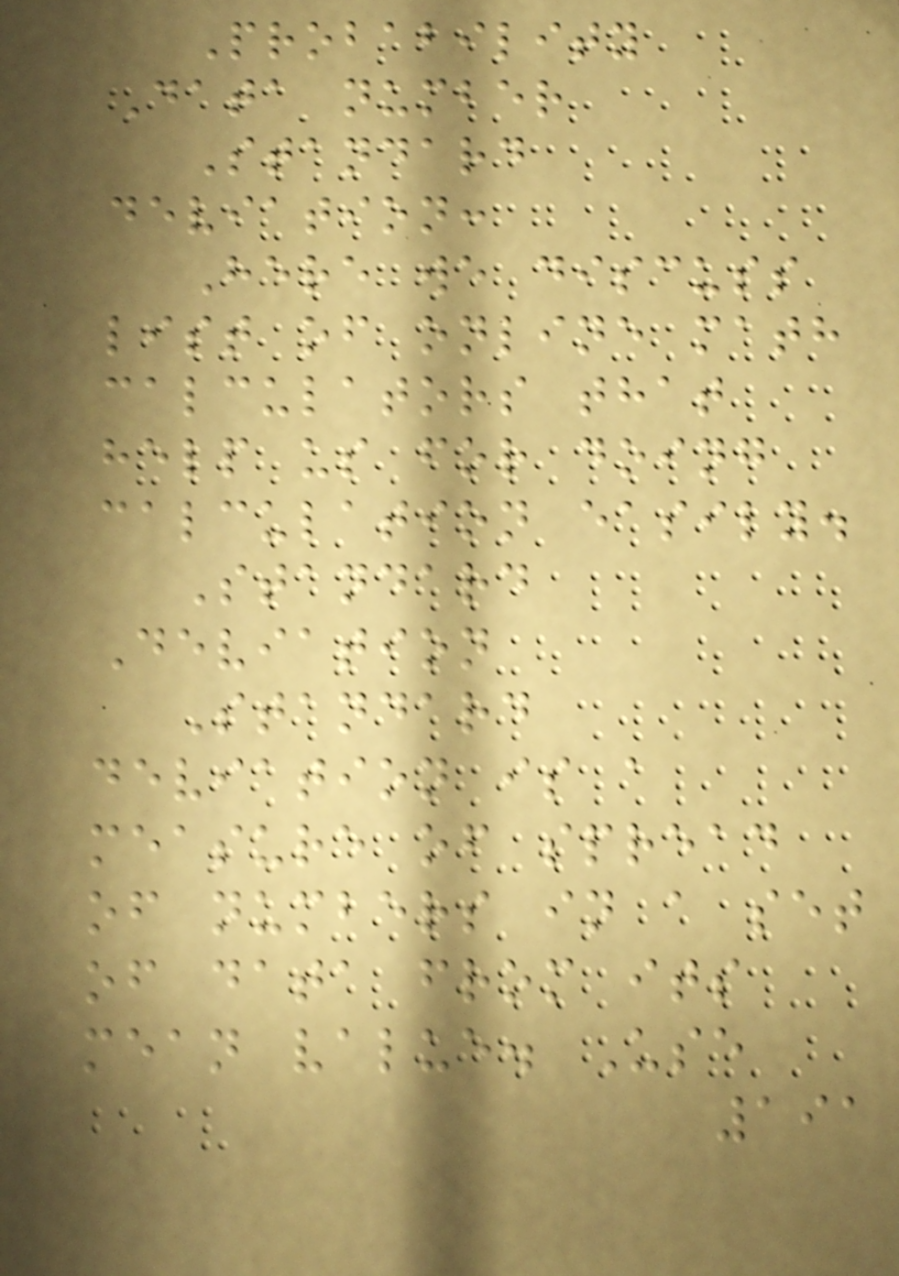Probability
Data number
Standard
deviation:
Here we discuss
list of online math
calculators that
help us for doing
calculation easily.
Standard
Deviation
Standard
deviation is a
measure of spread
of numbers in a set
of data from its
mean value. Use
191
